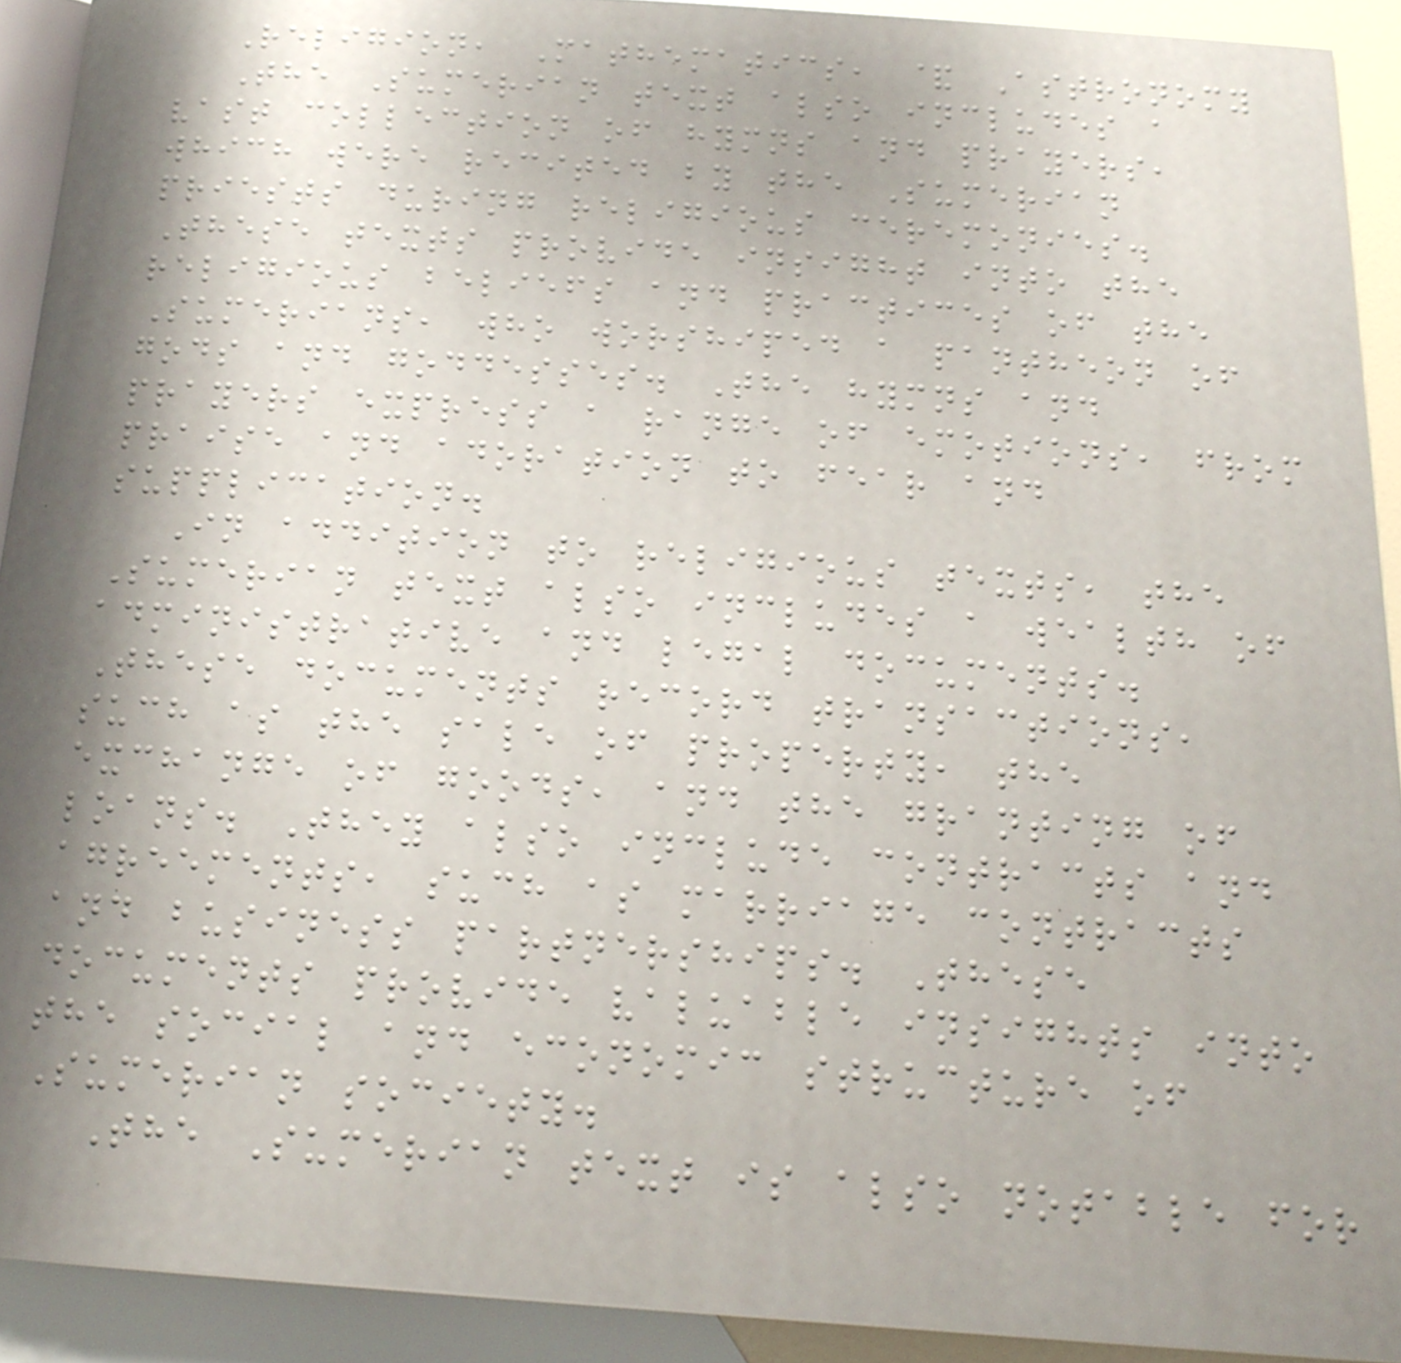Religion, Mathematics, & Astronomy
The Sumerian text also includes a
vast collection of hymns and prayers,
which were recited by the Sumerian
priests during religious ceremonies.
These texts provide insight into the
religious beliefs and practices of the
Sumerians, who worshiped a pantheon of
gods and goddesses. The hymns and
prayers express a range of emotions, from
praise and adoration to fear and
supplication.
In addition to religious texts, the
Sumerian text also includes a wealth of
administrative and legal documents.
These documents record transactions,
such as the sale of property, the
exchange of goods, and the granting of
loans. They also include contracts and
agreements, such as marriage contracts
and business partnerships. These
documents provide valuable insights into
the social and economic structure of
Sumerian society.
The Sumerian text is also notable for
